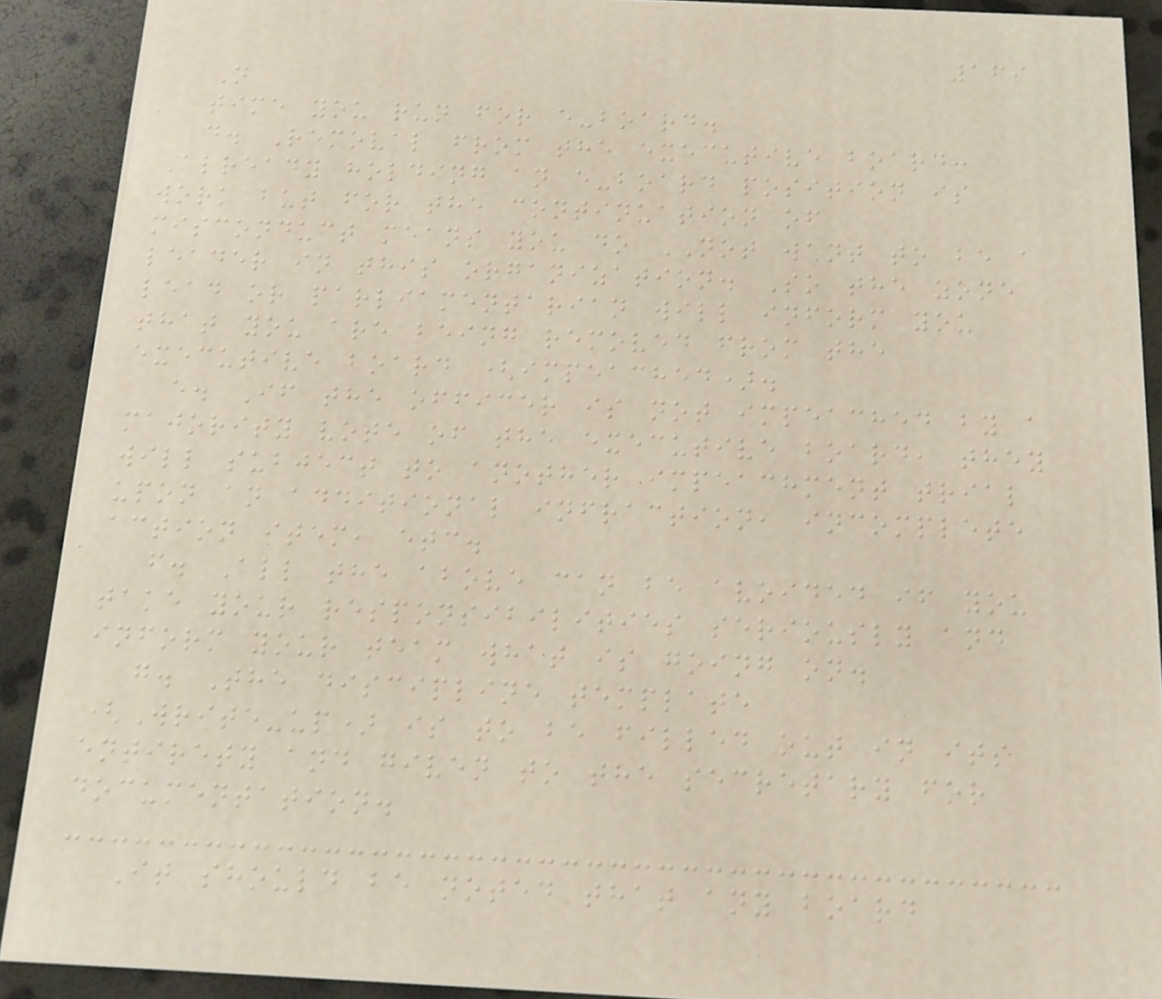169
N
time you run for e-board.
d. Removal from the executive board:
Already holding an e-board position is
work but for the continuation of
misconduct means you do NOT want to be a
leader in this organization. So the zone
lead or parliamentarian will inform you
that you are being removed from the
executive board (impeached).
e. If the officer is not impeached by a
majority vote of the executive board, they
will subject to another impeachment trial
upon an additional infraction, incomplete
action item, etc.
f. All the above can be avoided if you
take your responsibilities seriously and
inform your team what is going on.
g. The discipline template
(Write-up) is to be filled out in its
entirety and given to the secretary for
documentation.
It should be noted that any board
